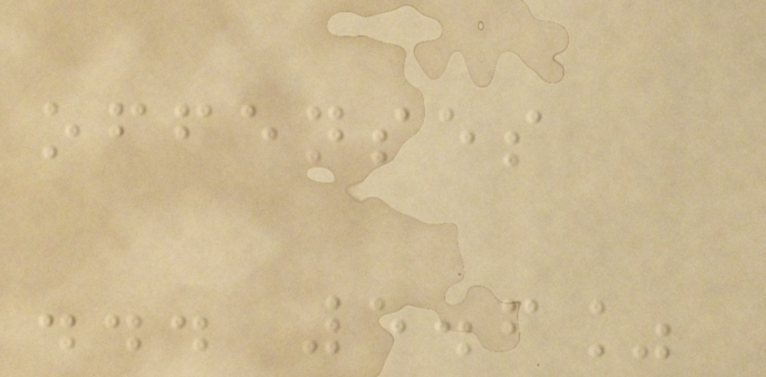offenses
... 5.6%
